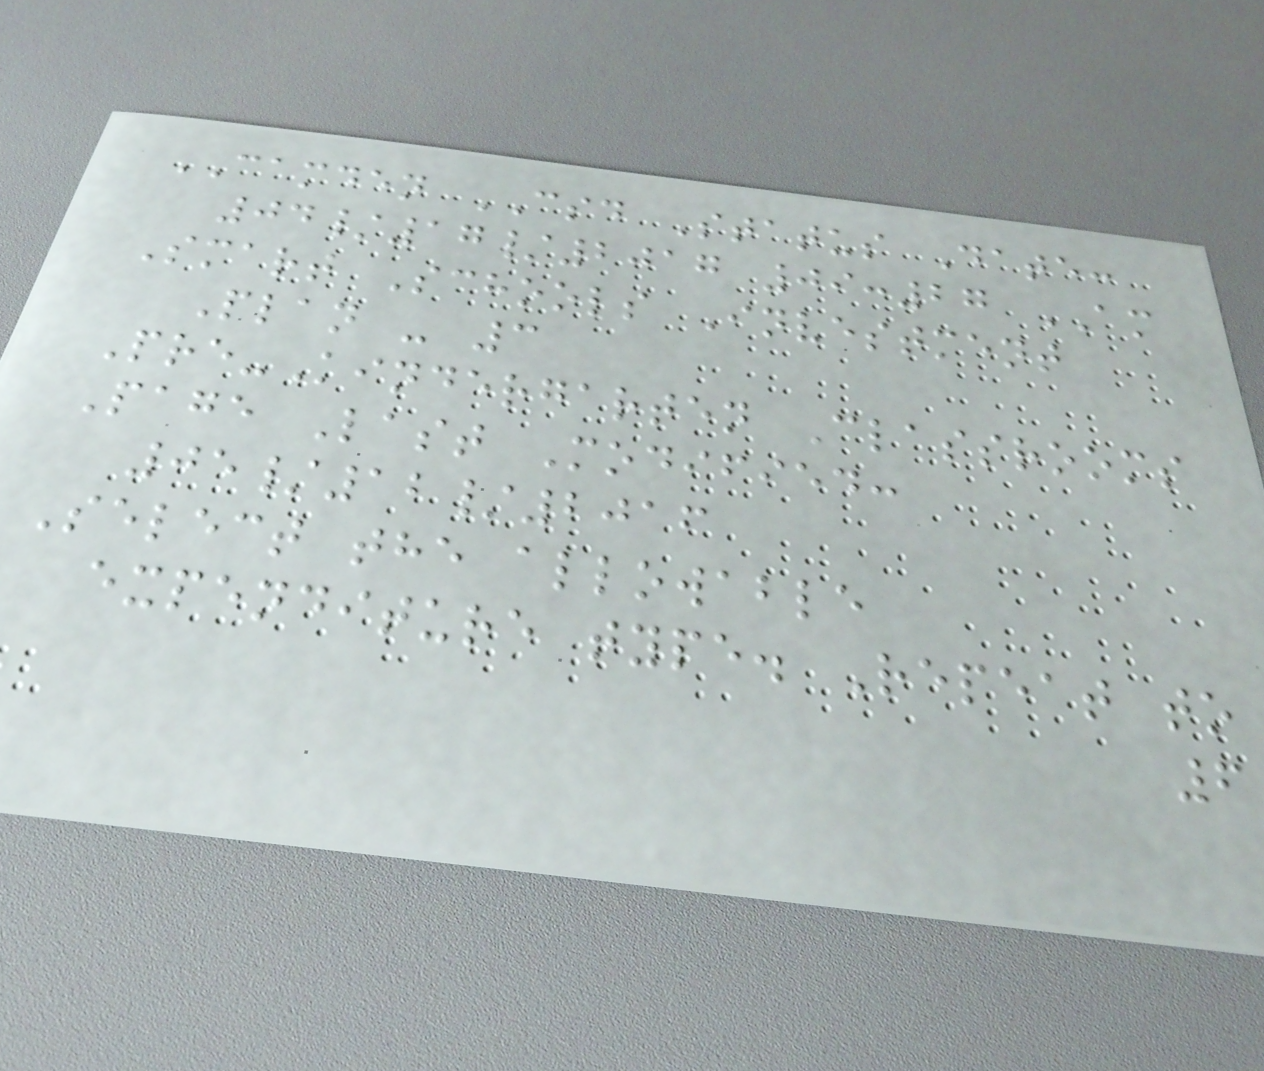CAMDEN CSD Status Date:
04/17/2017 09:27 AM
Smart Schools Investment
Plan - 3
Pre-Kindergarten Classrooms
Page Last Modified:
05/12/2016
Select the allowable
expenditure type. Repeat to
6
